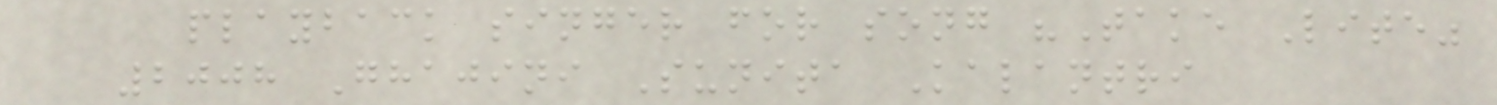playback singer for song "Take Lite"
2008 Ghajini Sunita Kalantri
